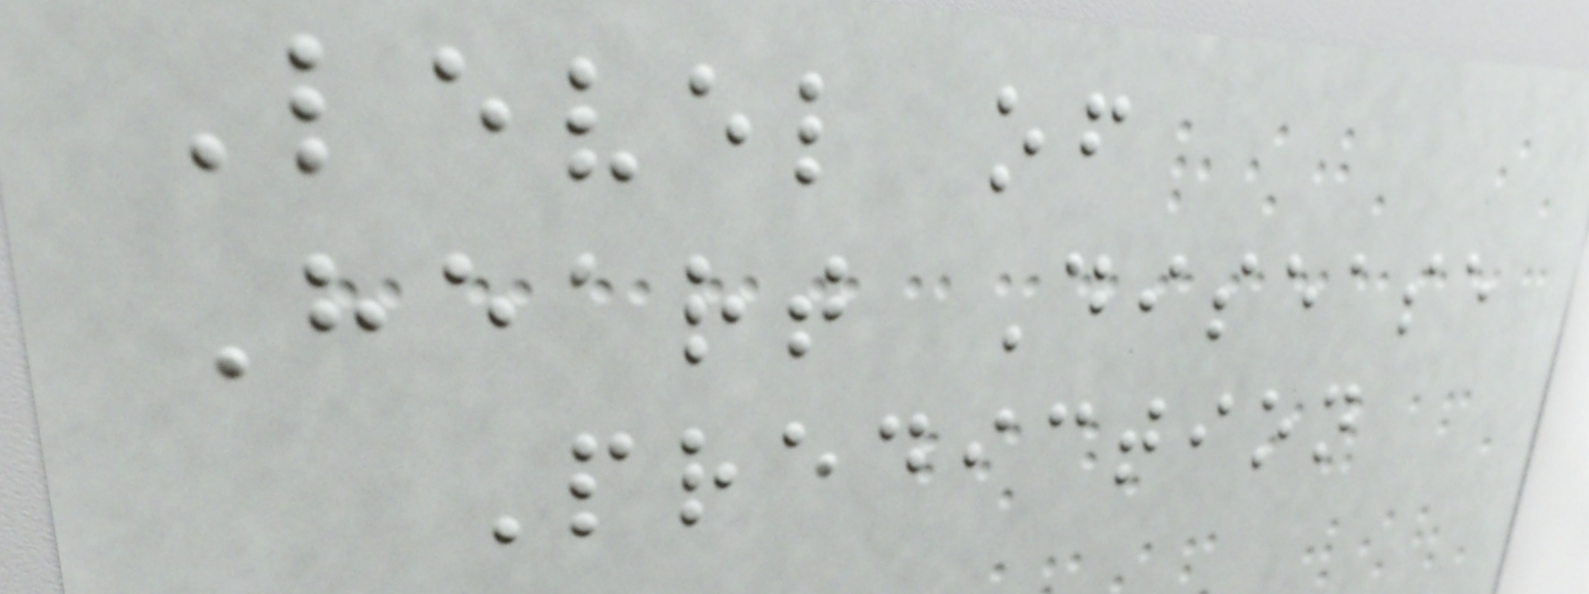Level of
Heart Disease
Prediction
